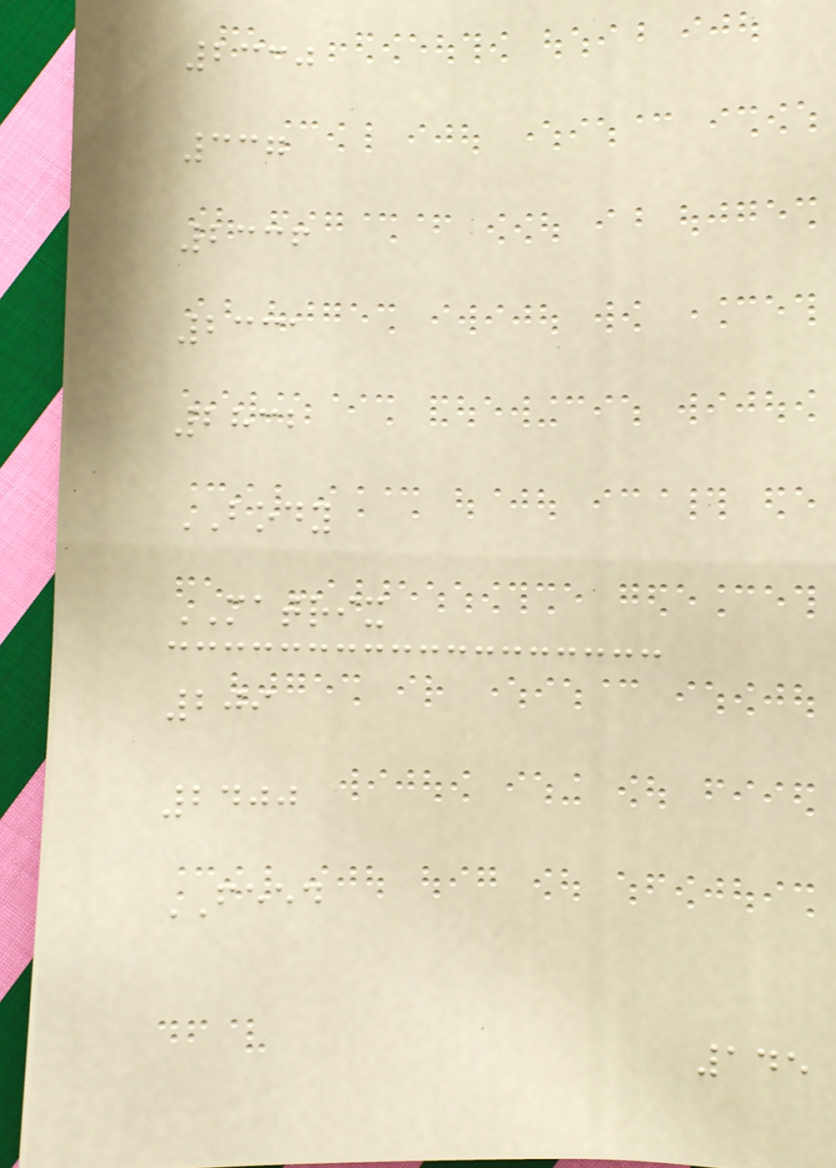2330
337
2336
2331
2832
BODY
MATRIX
209
2400
FEED
145
